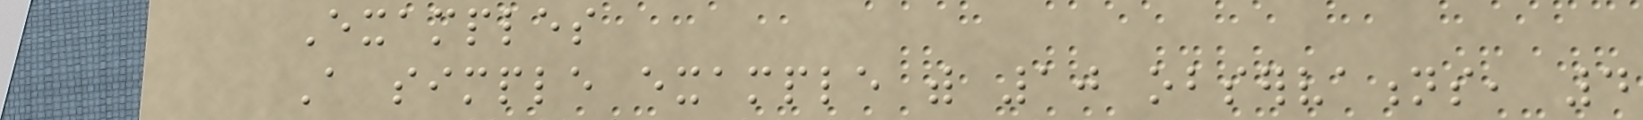Examples
A simple example with 10 observations, 4
